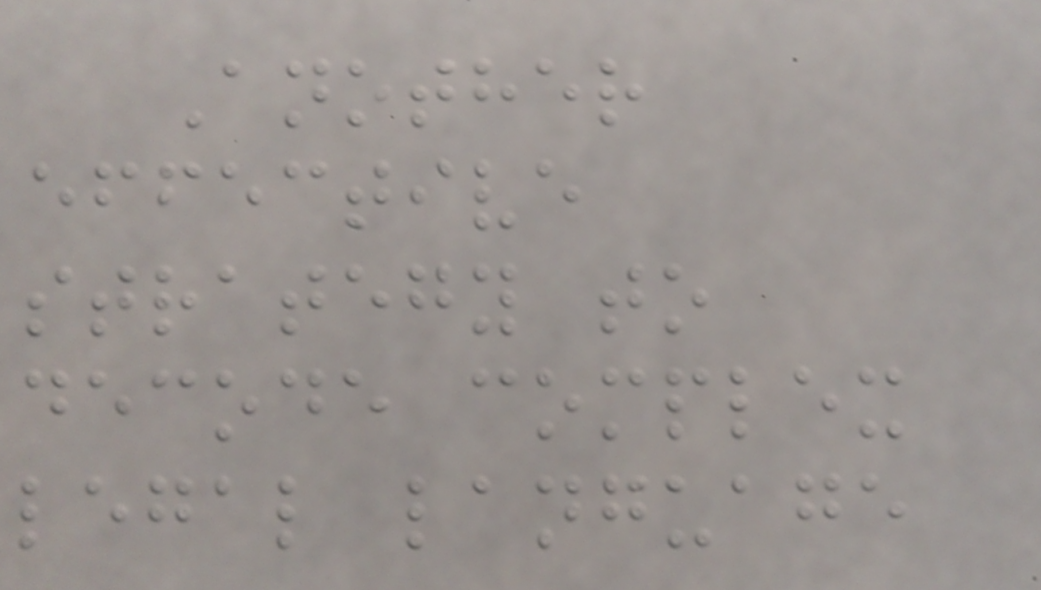Another
effective
strategy to
decode complex
legal language
